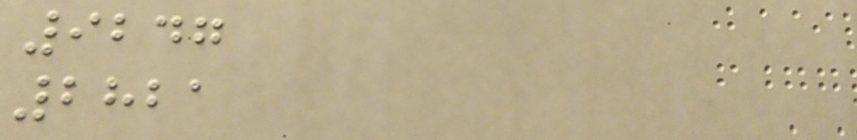9247
2821
